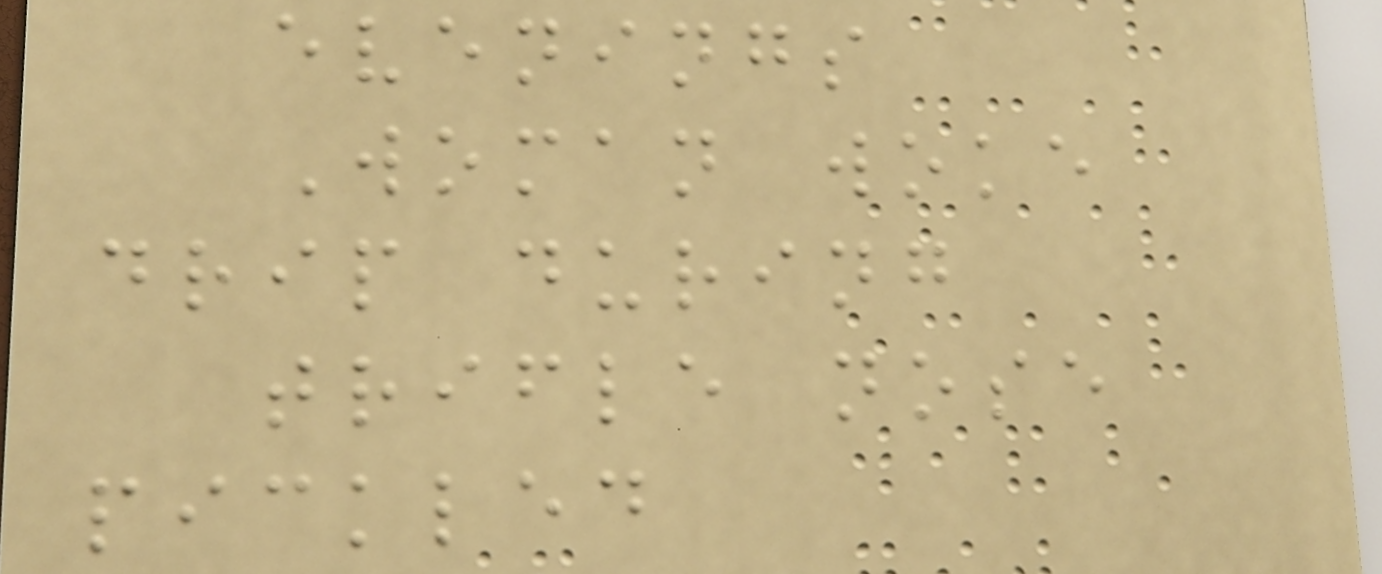evenings
Woman woke
drip during
trifle nose
pickled
